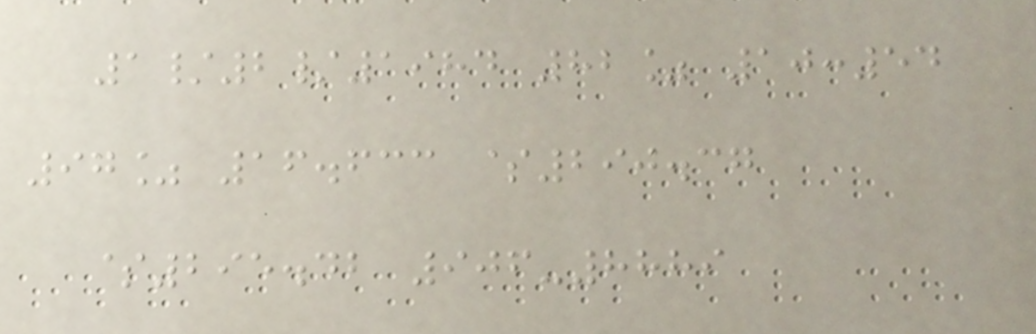1/2/1984 82% 10:54
97% 16.633 $290.37
$295.42 906-8889
